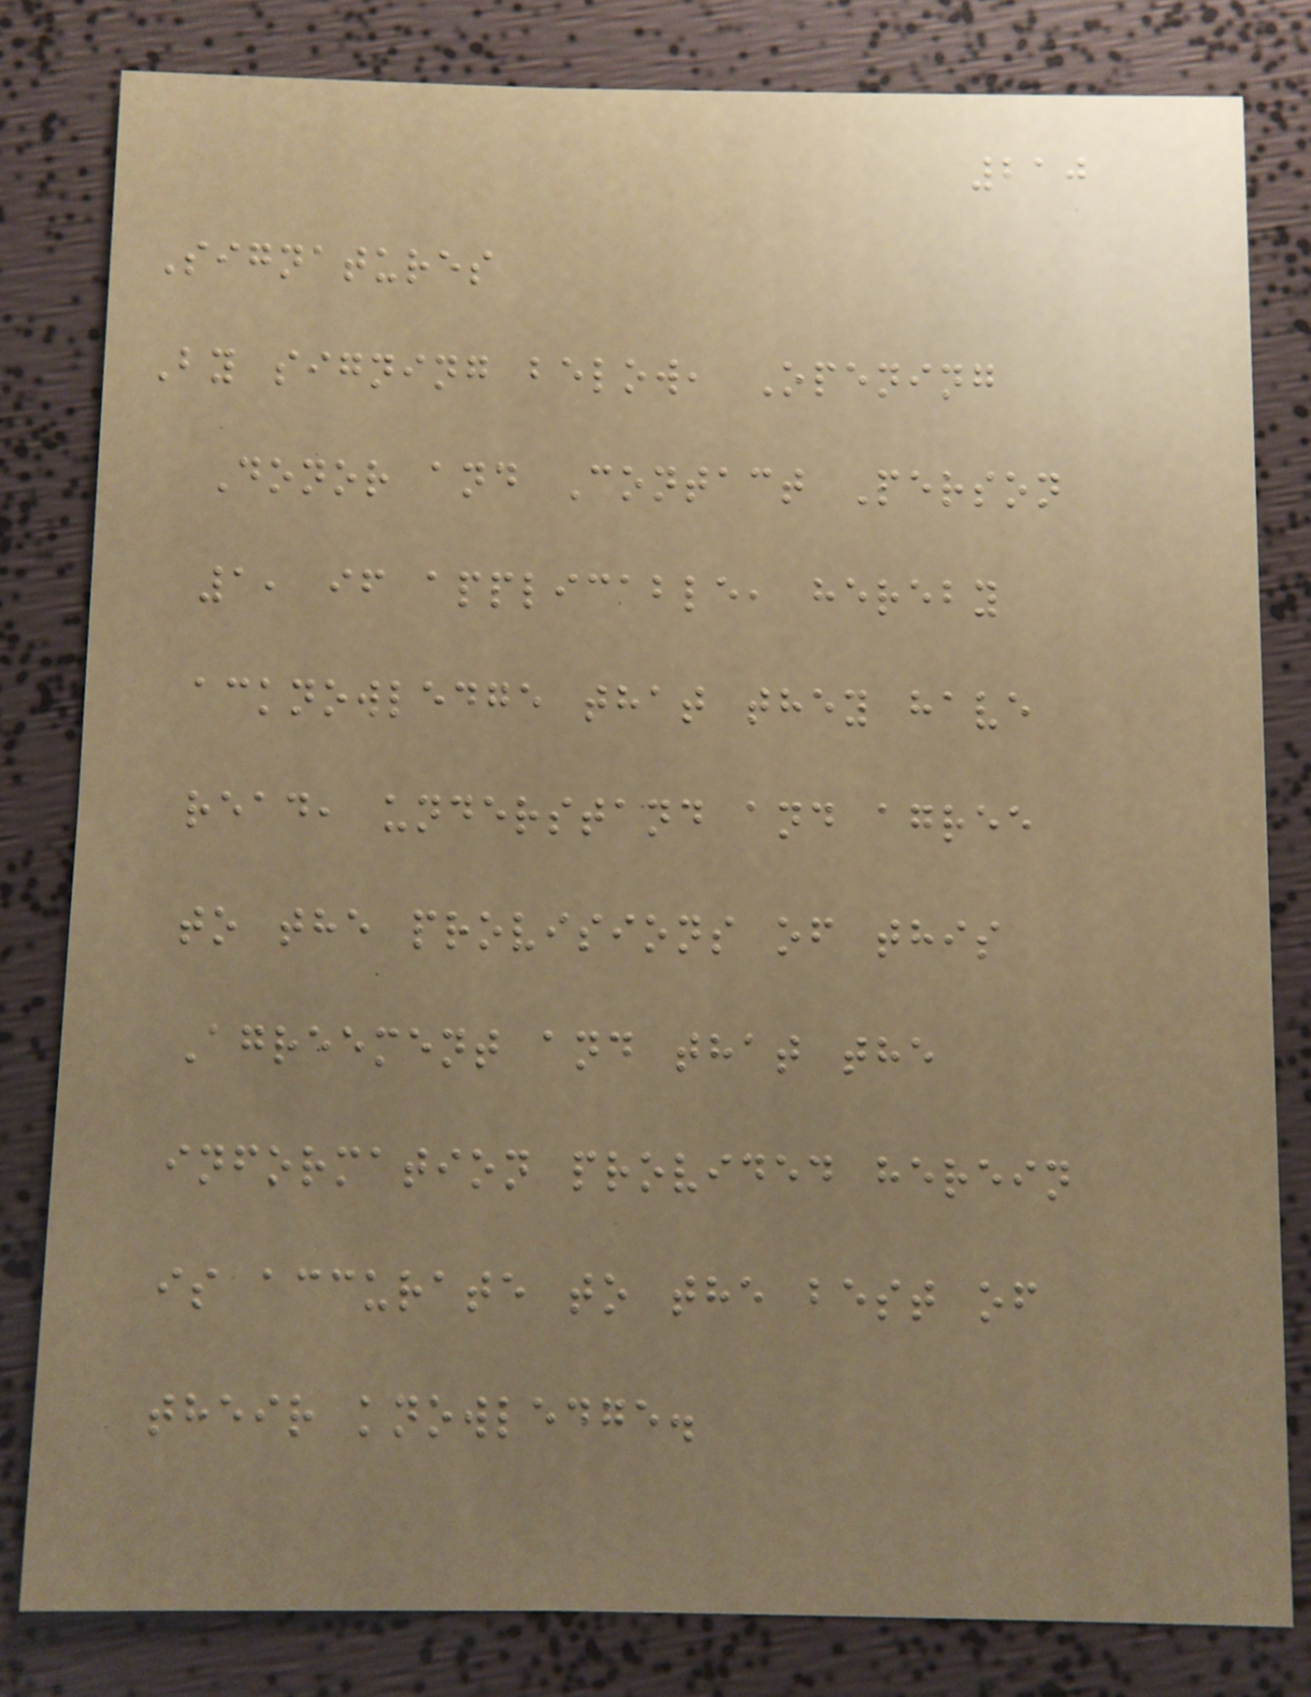210
Signatures
By signing below, Opening
Donor and Contact Person
1, if applicable, hereby
acknowledge that they have
read, understand and agree
to the provisions of this
Agreement and that the
information provided herein
is accurate to the best of
their knowledge.
